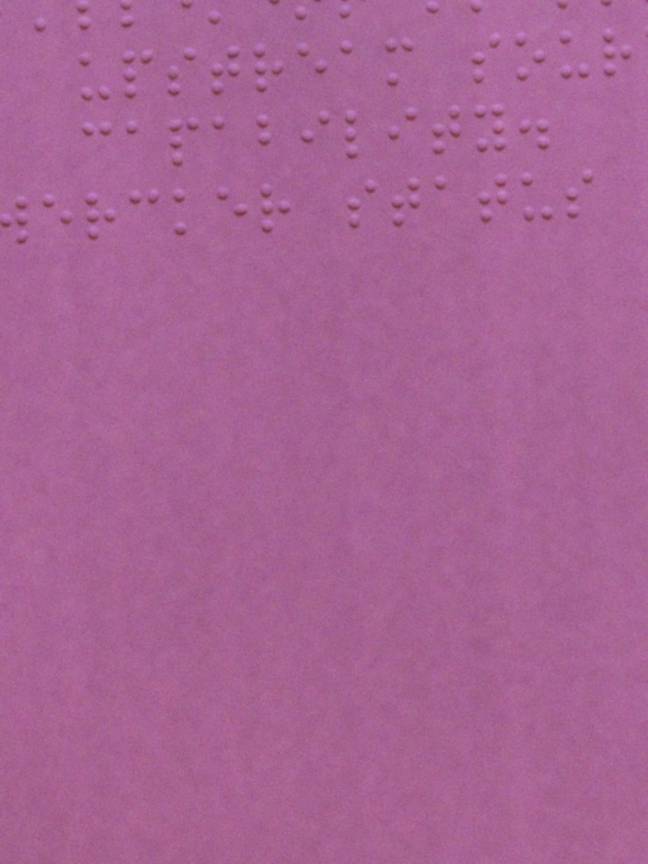upstream sour
capability.
ercker status
